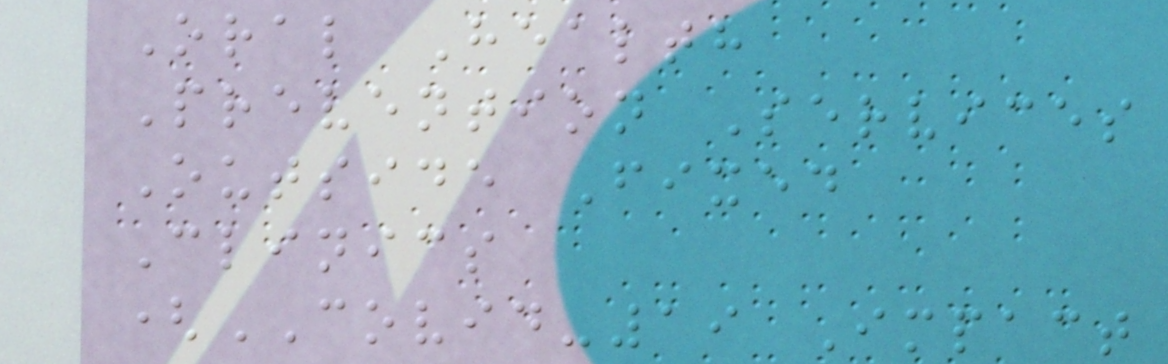Oral Health
Prevention Services
Outside Fixed
Clinics
(COVID-19 Impact
